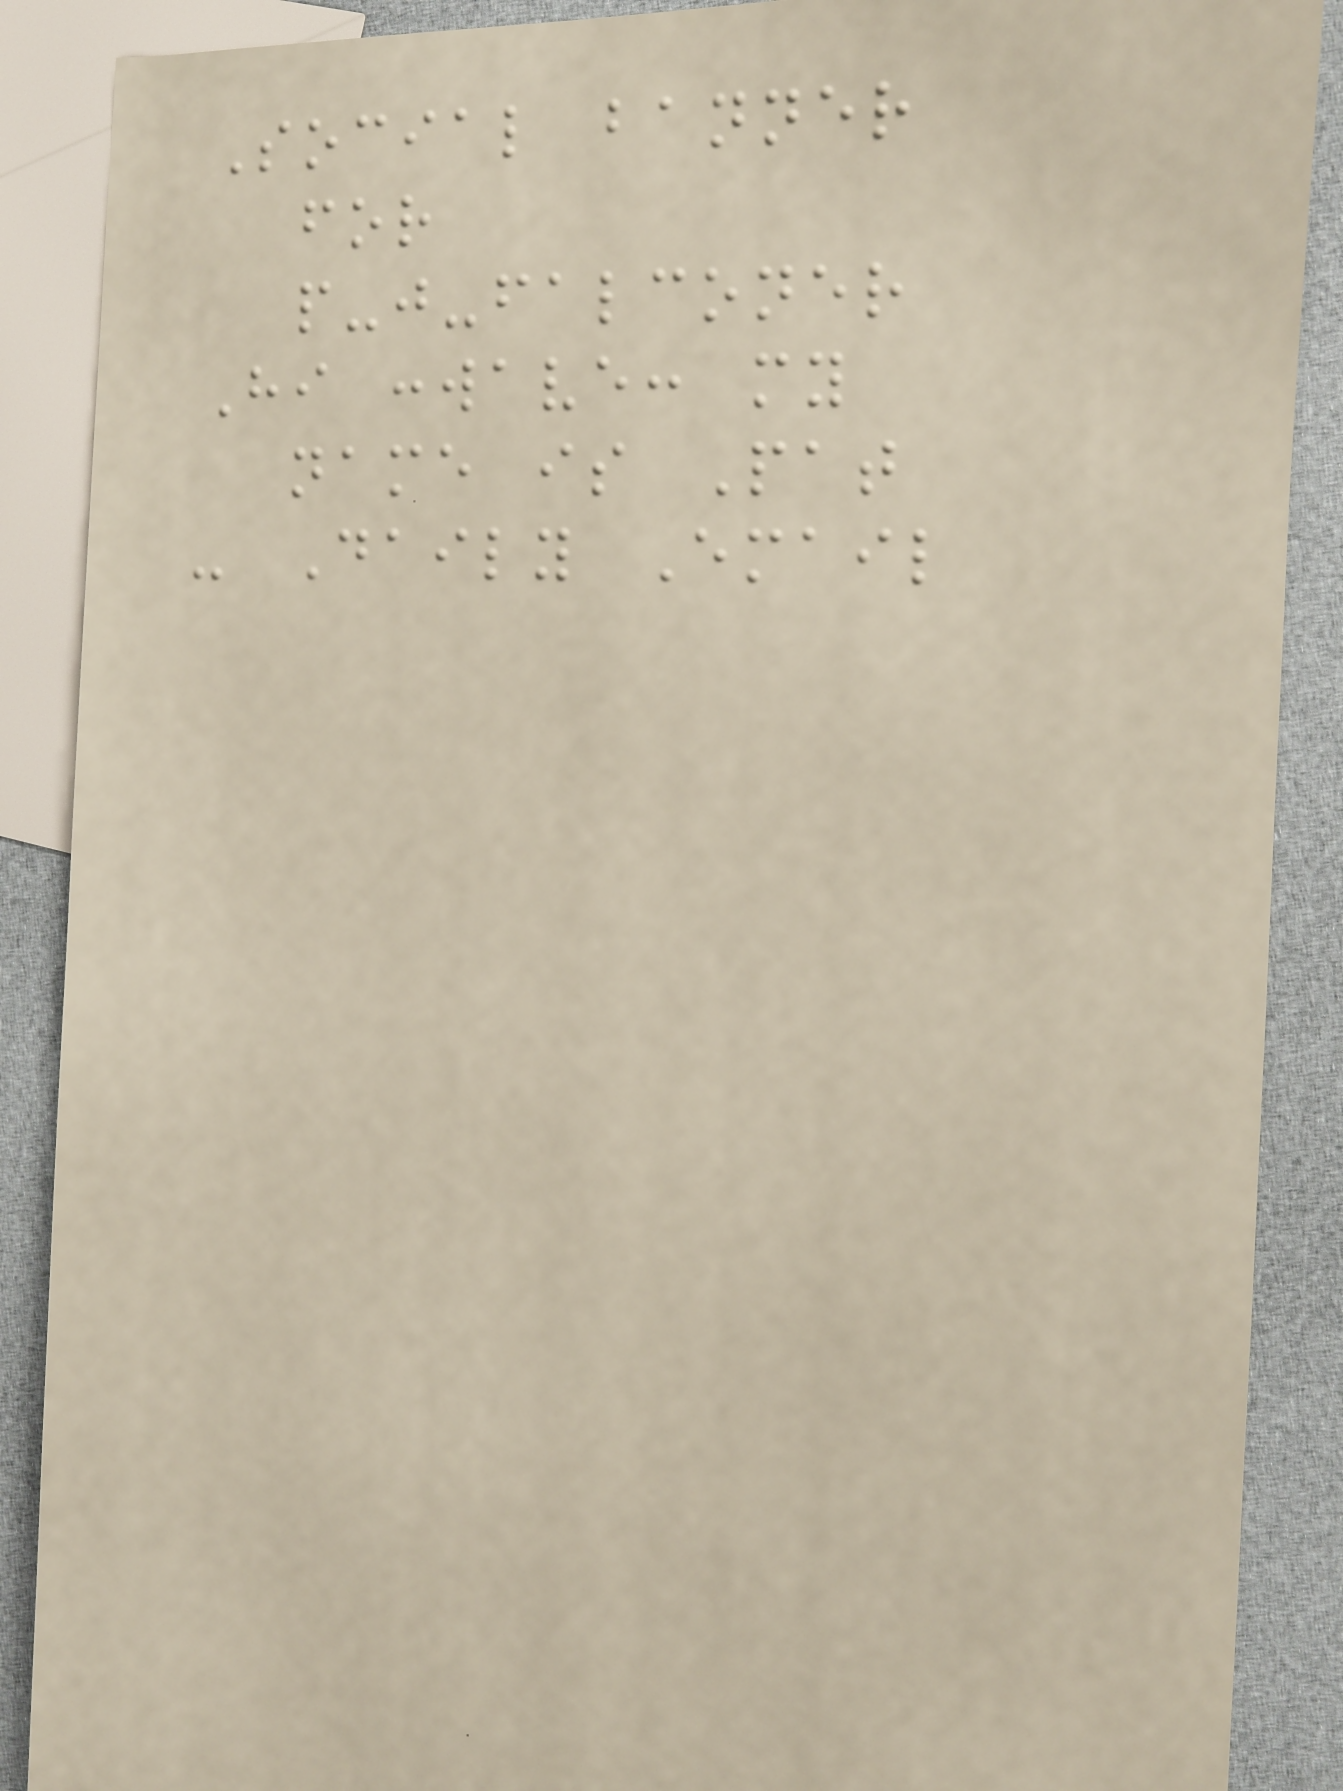Social banner
for
p-j-falconer
Hi :wave: my
name is Pat
- Daily Email
